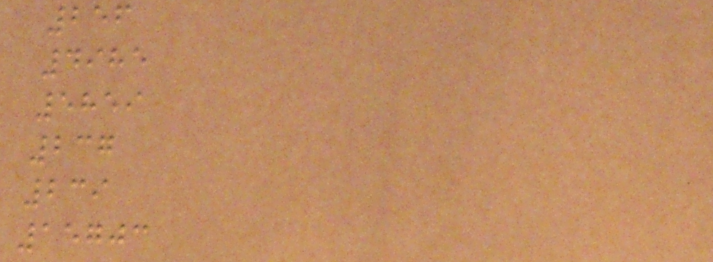256
4985
5859
237
239
15703
